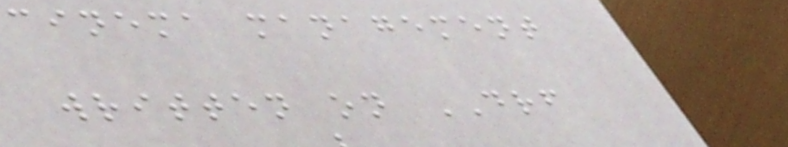cinema management
written on DRF
